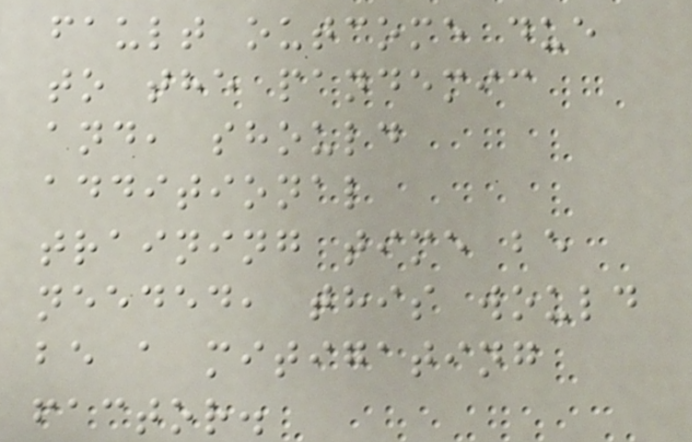fault outcome due
to the pandemic
and, should
additional
training time be
needed, this would
be a mitigating
factor.
